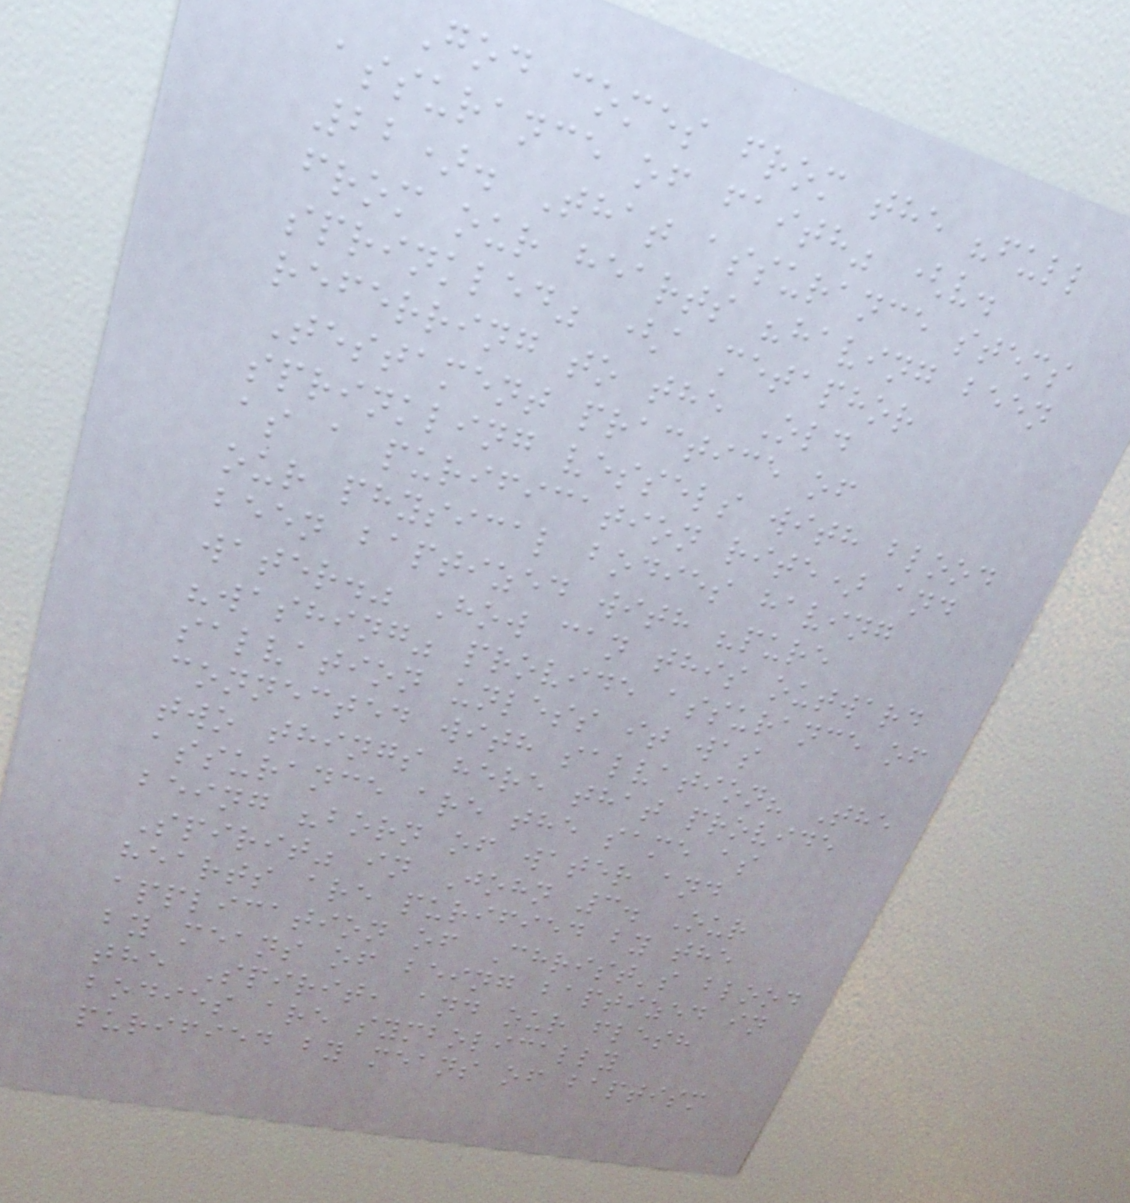God comes from the "full
assurance of faith" (v.
22). That assurance stems
from our hearts "having been
sprinkled" (a metaphor
referring to the Old
Testament practice of
sprinkling vessels with blood
as a purification rite) and
our physical bodies having
been baptized with "pure
water." How can this outward
"washing" provide assurance of
salvation unless it was
connected with salvation? The
two things here that provide
assurance are the same as
being "born of water and
Spirit" in John 3. Our
hearts are purified by the
application of Christ's blood
by means of being baptized in
the Spirit, and our flesh
bodies are symbolically
purified by means of baptism
